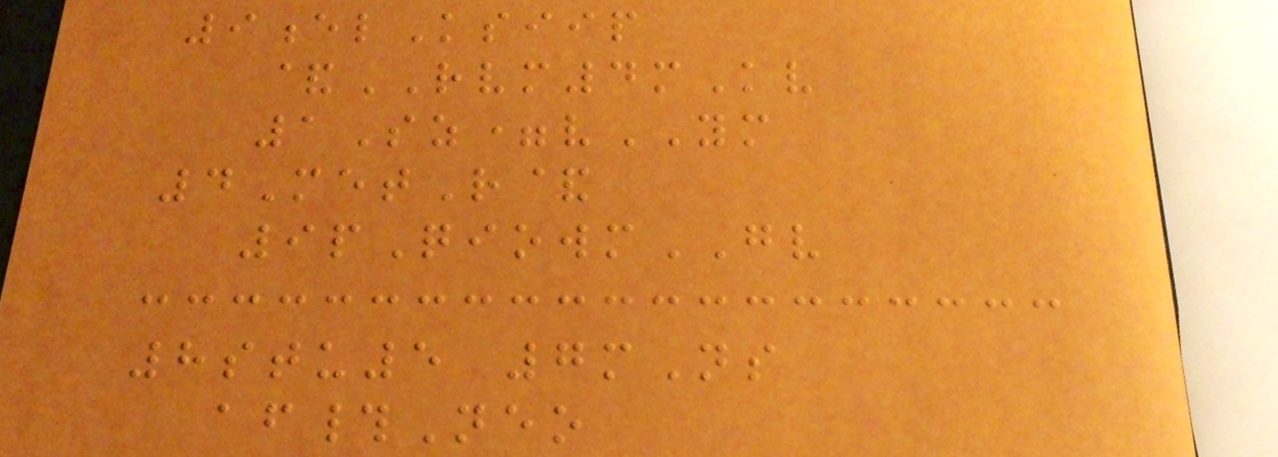9elKsiip
&RVM4mKv
1Sz=vYM
4MetR&
9pQiowmGV
8stu5 7mNs
af#Neo
